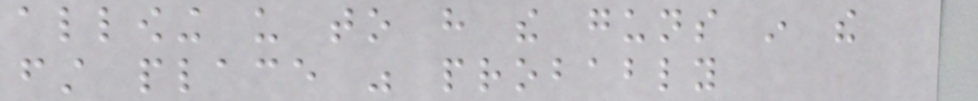allowing us to have the guns in the
first place was probably
